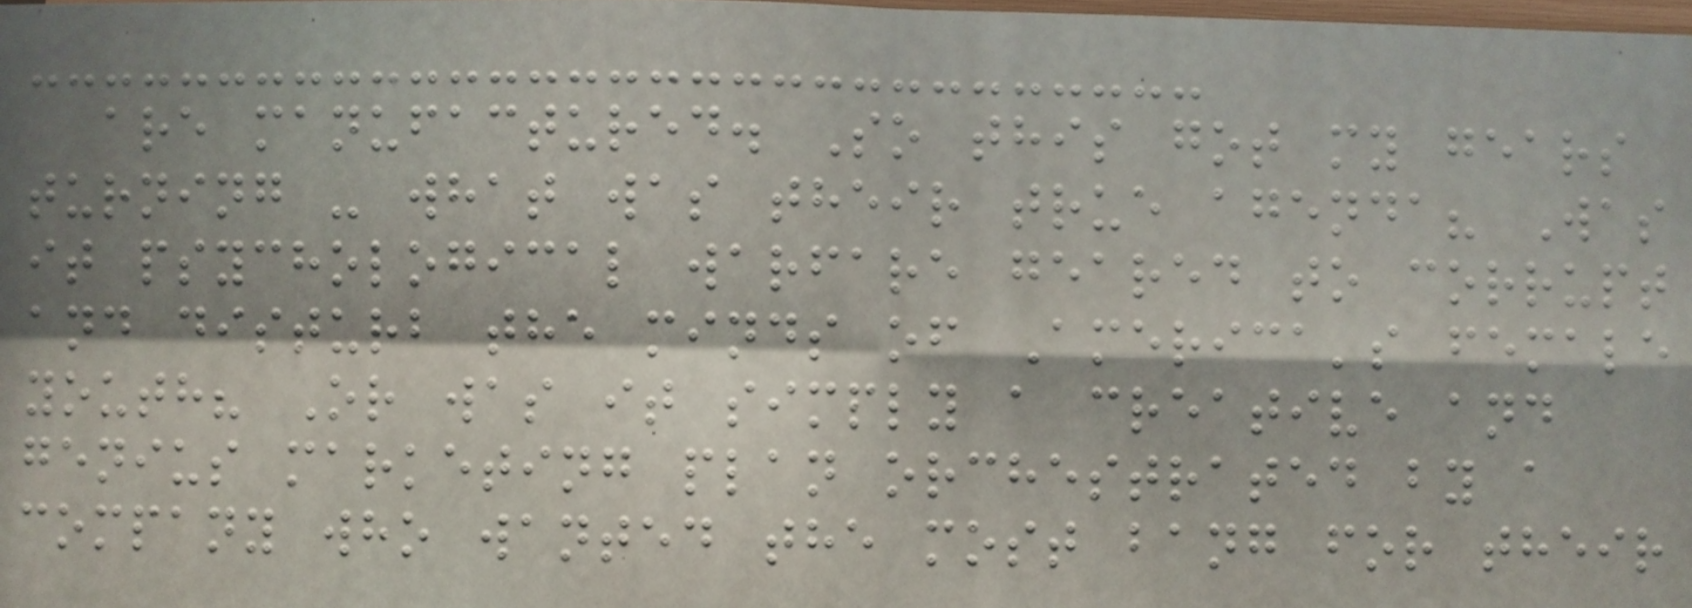are manufactured. So this got my gears
turning - what was their true agenda? Was
it psychological warfare geared to corrupt
and disturb the minds of America's female
youth? Or was it simply a creative and
genius marketing plan orchestrated by a
company who wanted the most bang for their
